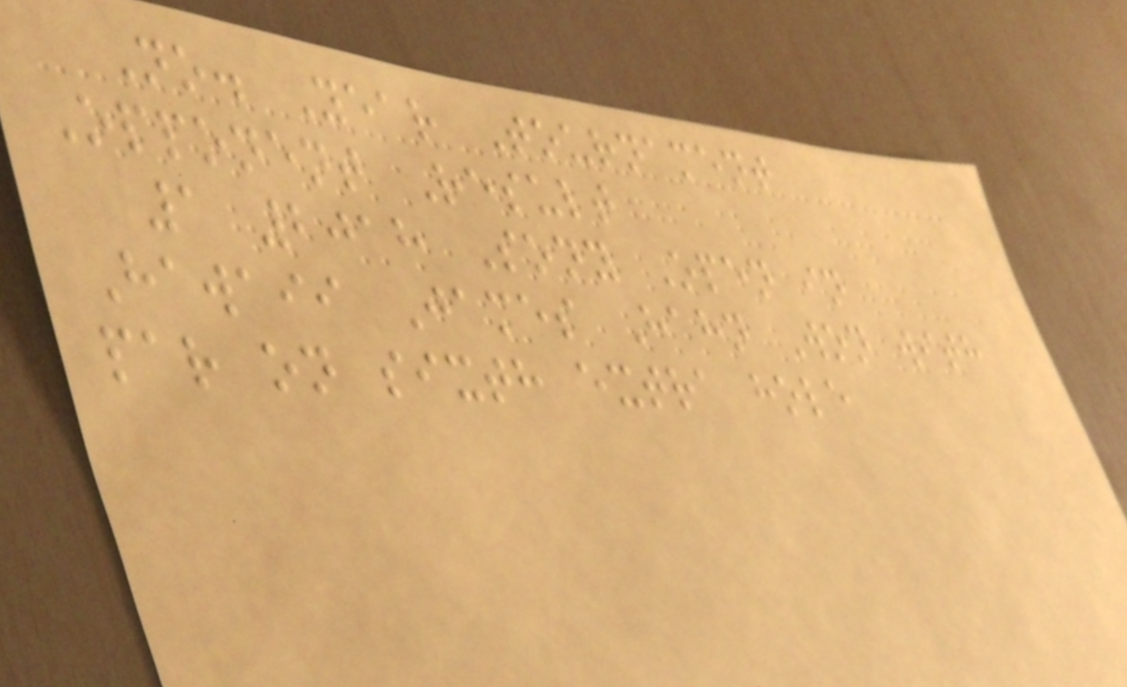No. Year Tournament
Opponent Result
1 2018 Sony Open in
Hawaii James Hahn Won with
par on sixth extra hole
